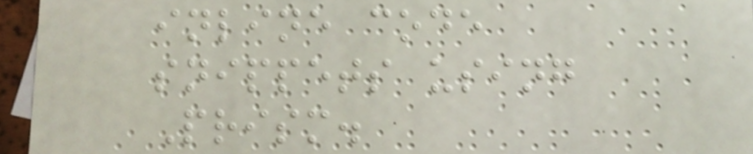inline code
snippets using
Prism.
